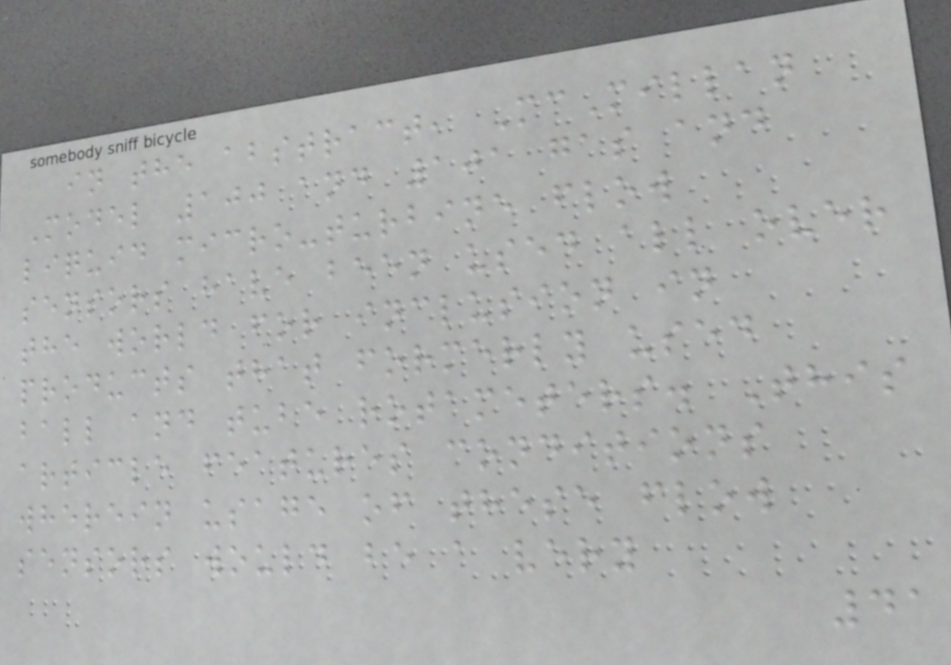in the abstract, McMillan
Model 100 and 101 gas and
liquid micro-turbine flow
sensors have been used all over
the world for inclusion in
products that formerly used
ball and tube rotameters. This
article features conditions
wherein usage of these flow
sensors would be a very
41
